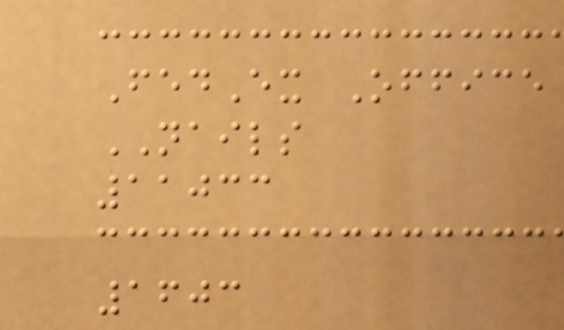FedEx Office
NAILS
11033
1603
